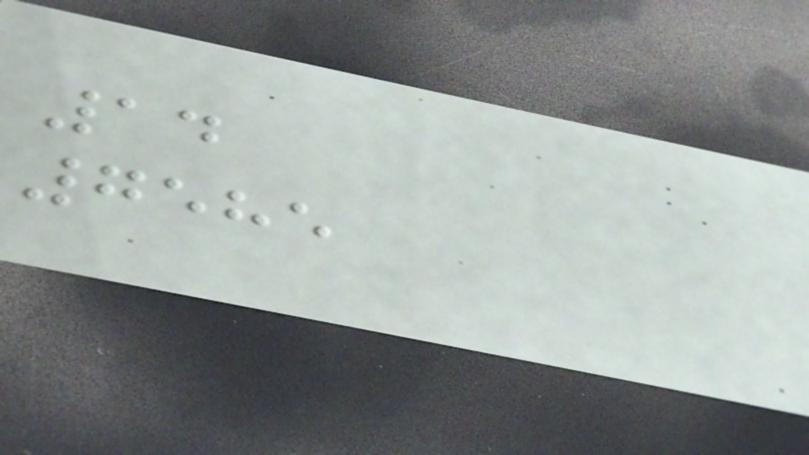14
7585
